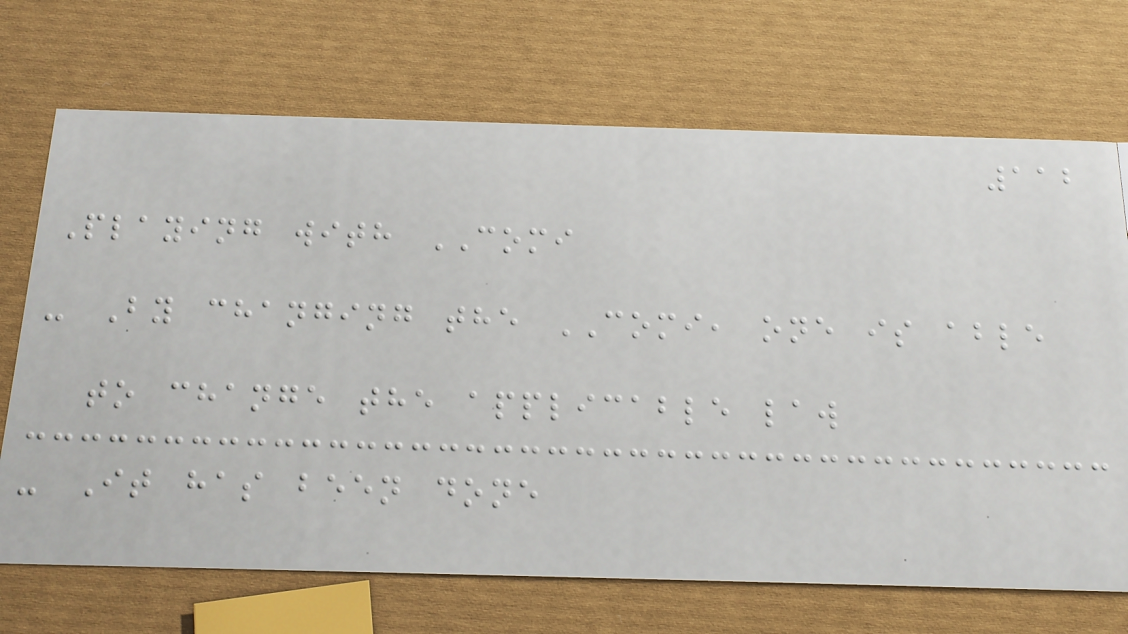112
Playing with COMI
- By changing the COMI, one is able
to change the applicable law
- It has been done
